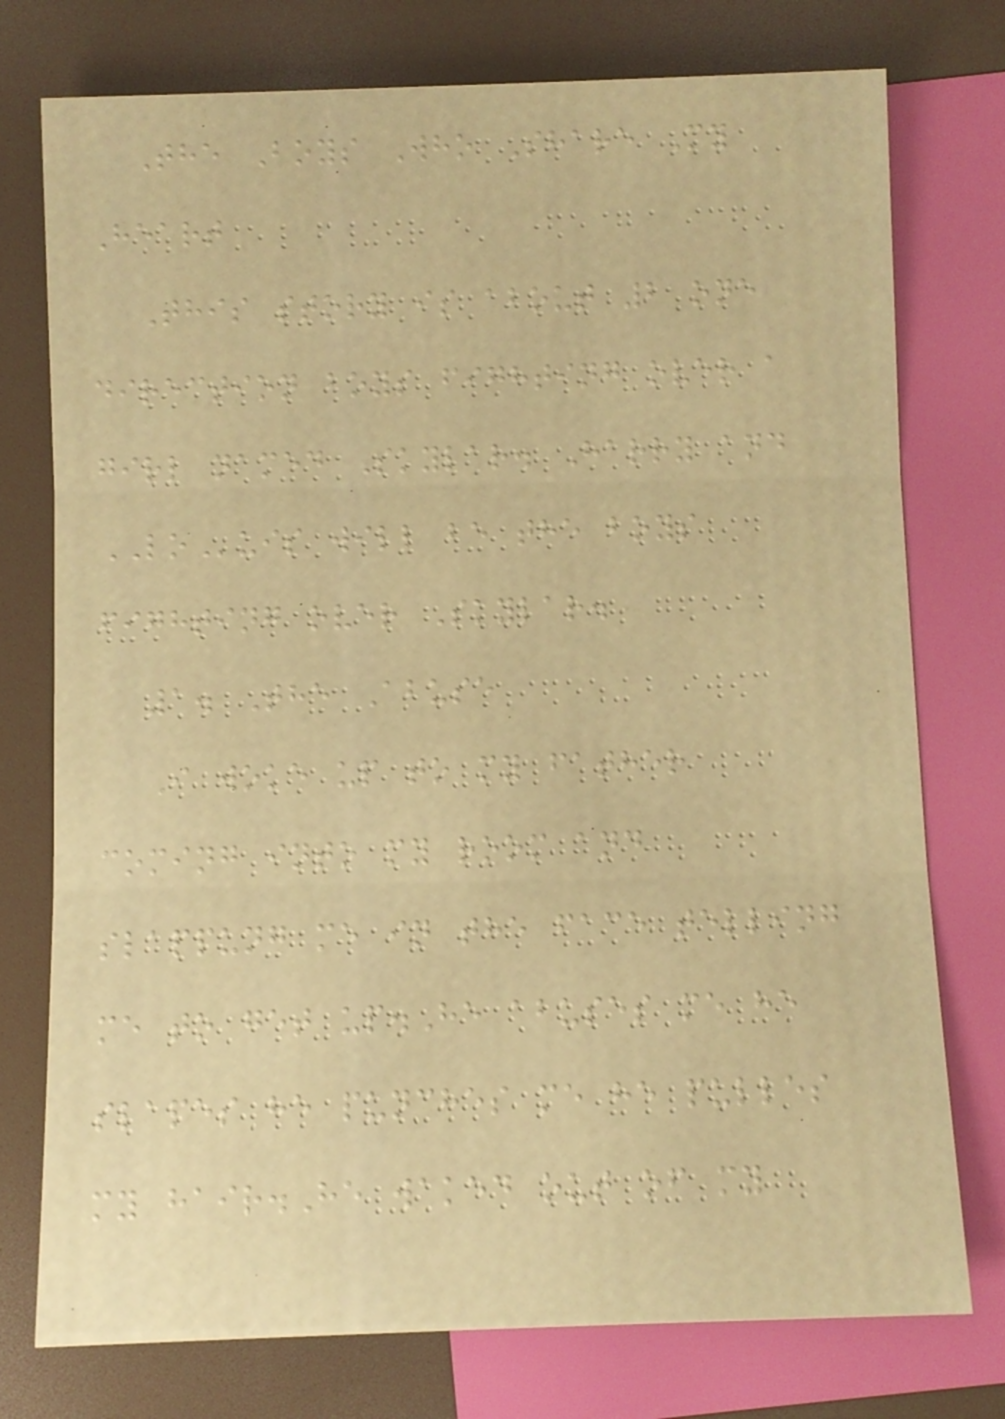The Boys Who Share My
Heart
This story is about 2 one
direction boys fighting over a
girl named Skylar. Harry and
LOuis will be the boys
fighting over Skylar.
1. The Abuse
I woke up to my father
coming into my room and
slappung me in the face telling
me to get up.He abuses me he
slapes he punches me he pulles
my hair.He waked out of my
